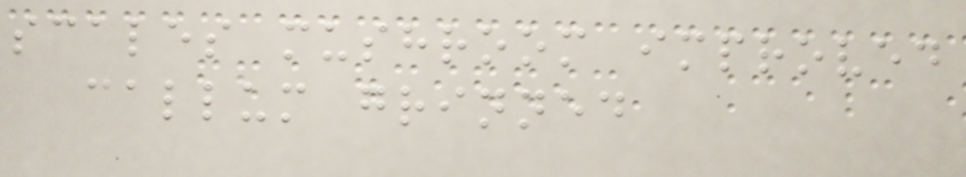scales mushroom improved
callum grinned
